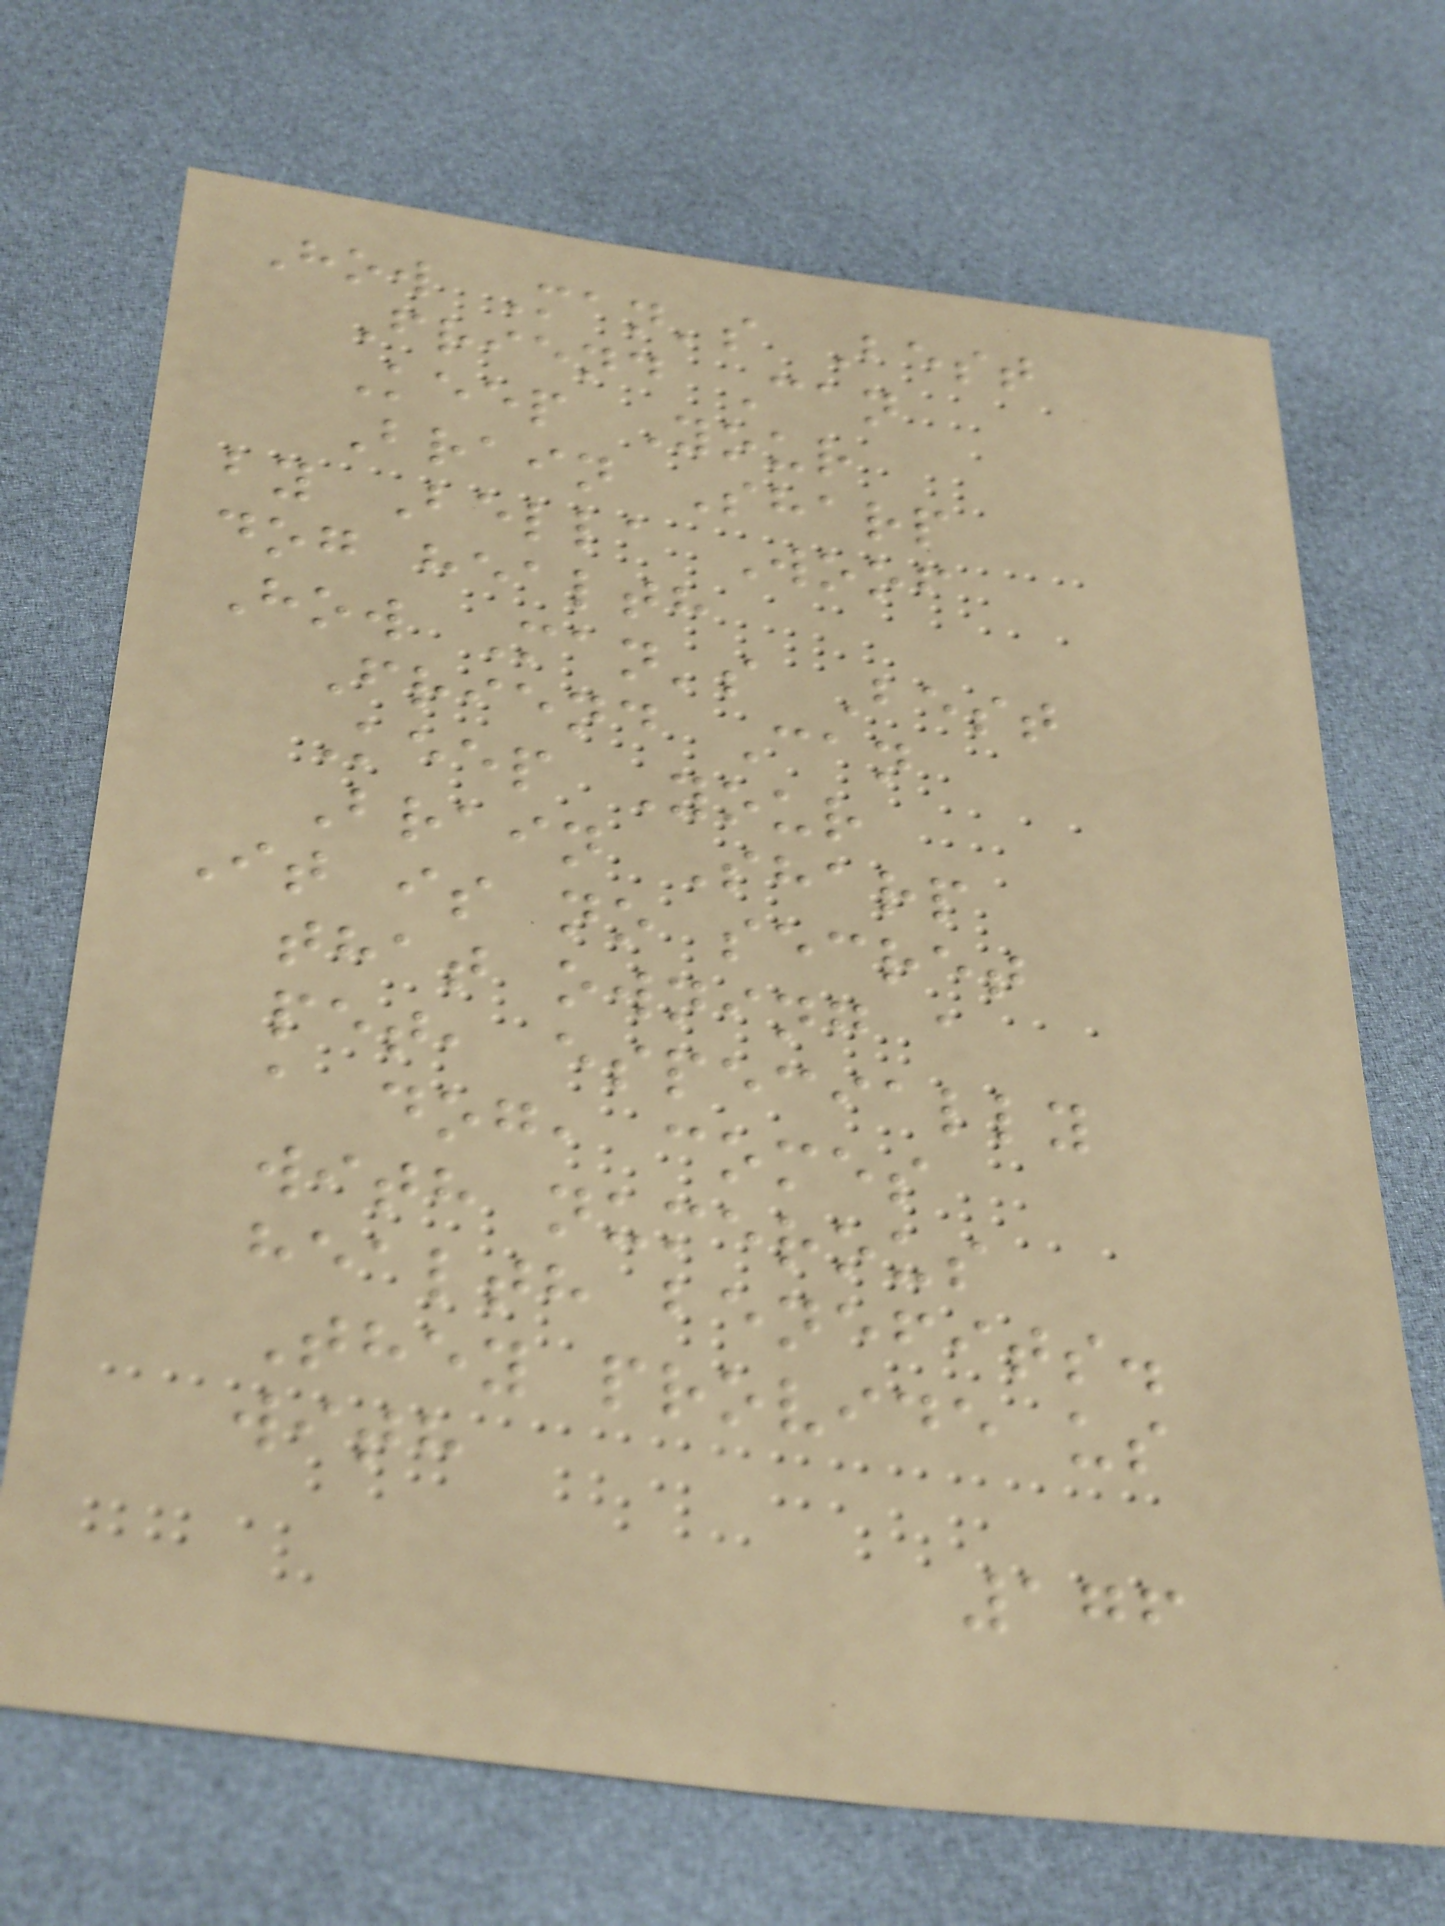How Man's Best
Friend Can
Keep Your
Brain Sharp
by Bella Woof
dog health
How Man's Best
Friend Can
Keep Your
Brain Sharp
It is no secret
that owning a
pet, especially
a dog, comes
with numerous
health benefits.
They provide us
with
176
